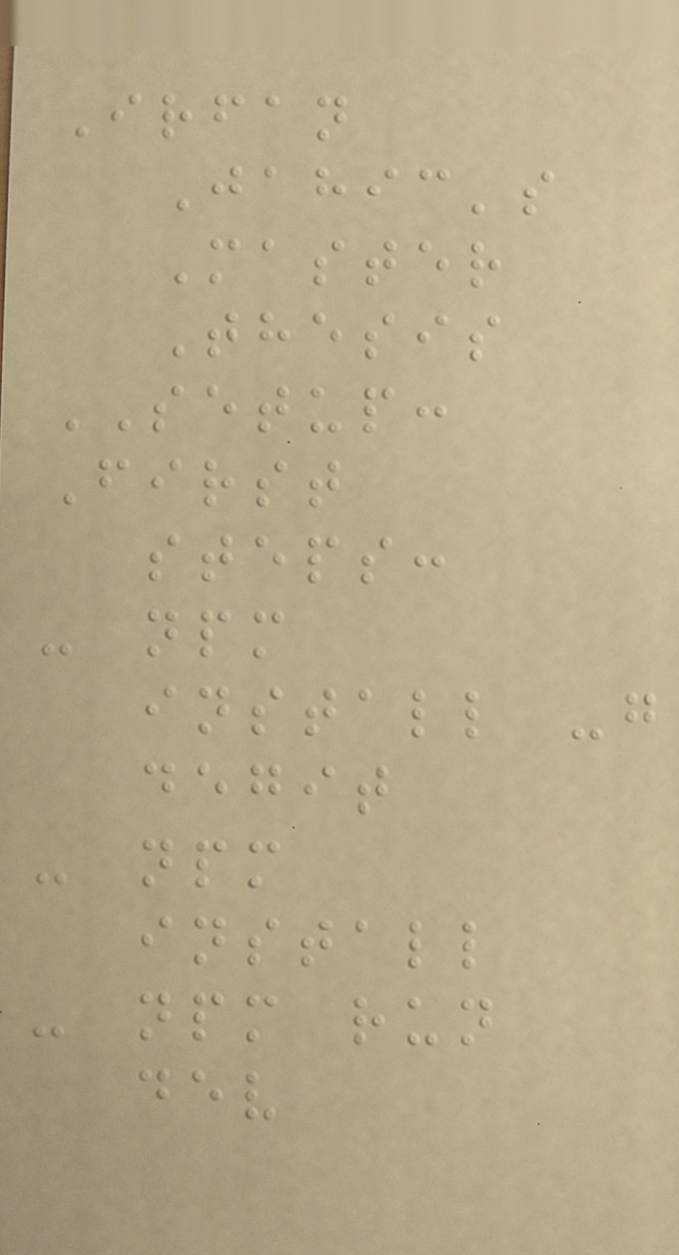Irfan
Jahic's
Master
Thesis
SETUP:
First
steps:
- npm
install -g
degit
- npm
install
- npm run
dev
